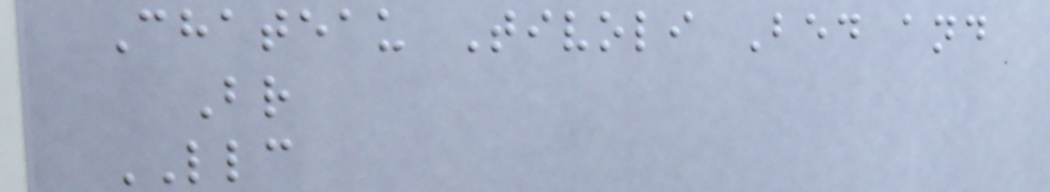Chateau Tivoli Bed and
Br
LLC
